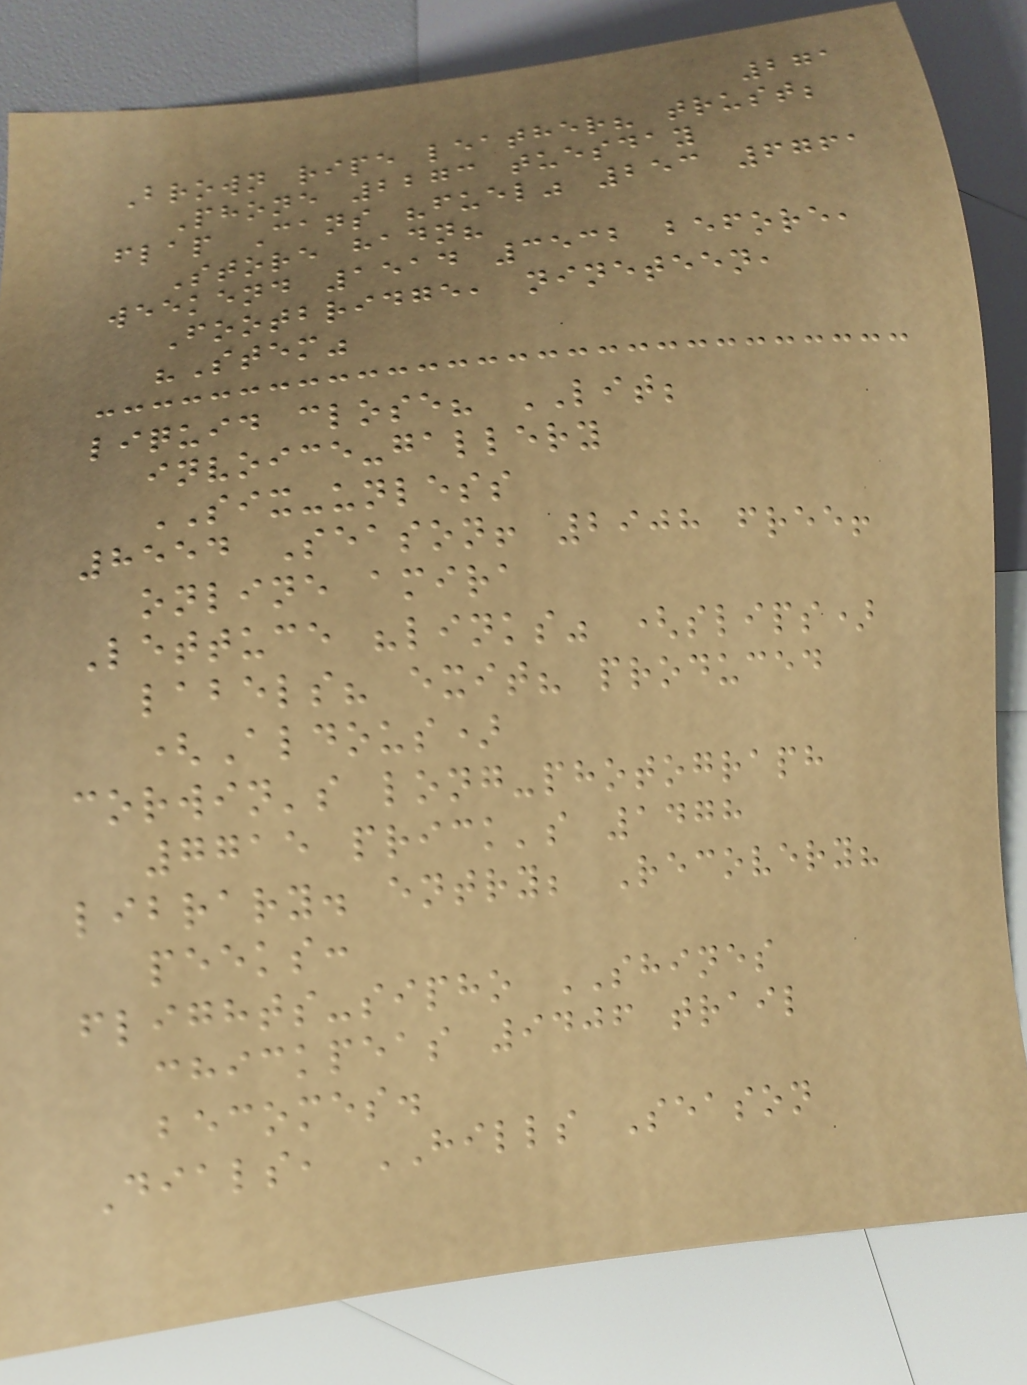271
Brown ripe leather? trust;
Phone 2273 tuesday
flap Cans "fuel" 253 6761
Store hadn?
weekend 1514 3532 before,
Footbridge, nineteen,
"Stem"
liquid close? LIT;
invoice-gallery
SIX-unless
8554 Season! 2908 free!
online amira
Lettuce "links" (slips)
labels? exit? produced
(Aldous)
corwin's long-photograph
7715 prick's 1478
library. entry; Recovery?
peeks:
flights-sipho SHINES
chickpeas 9406 trail
becomes.
Dials, HILLS Season
